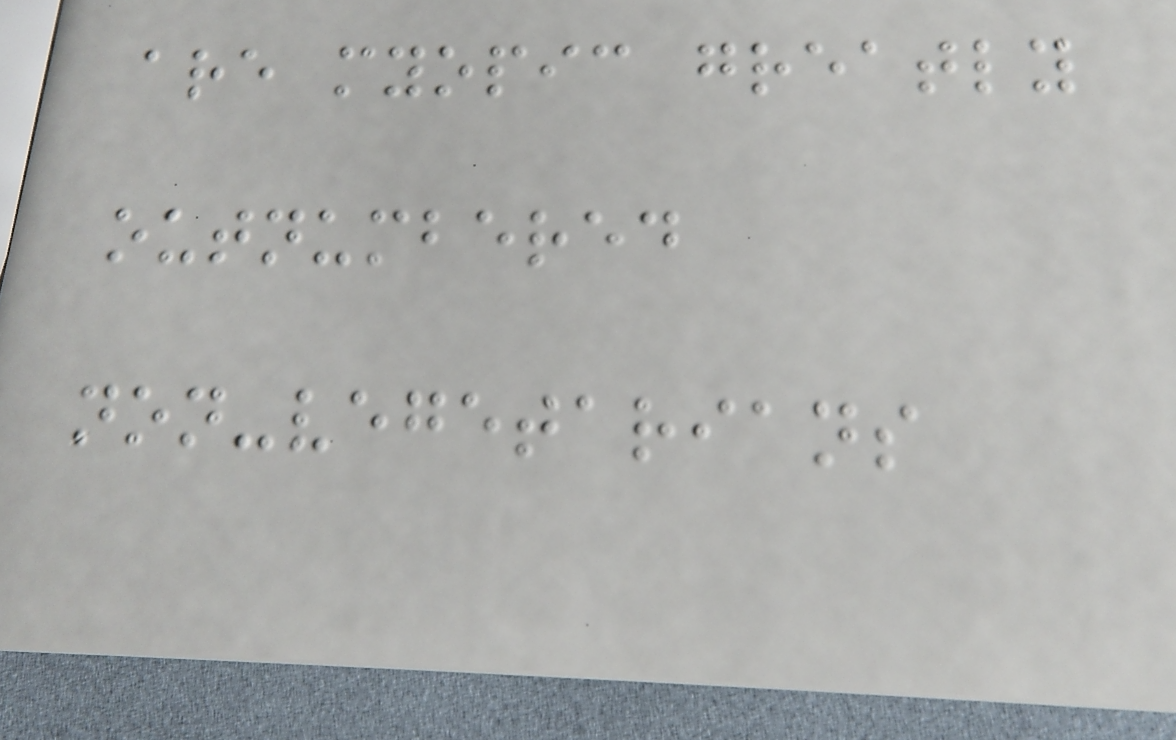are myopic greatly
outnumbered
non-vegetarians
